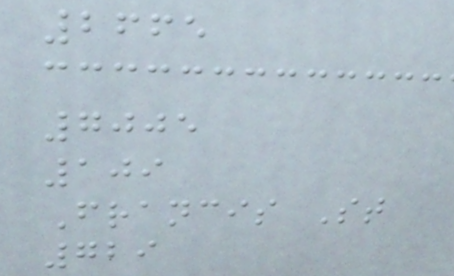2665
7005
109
Francis St
729
